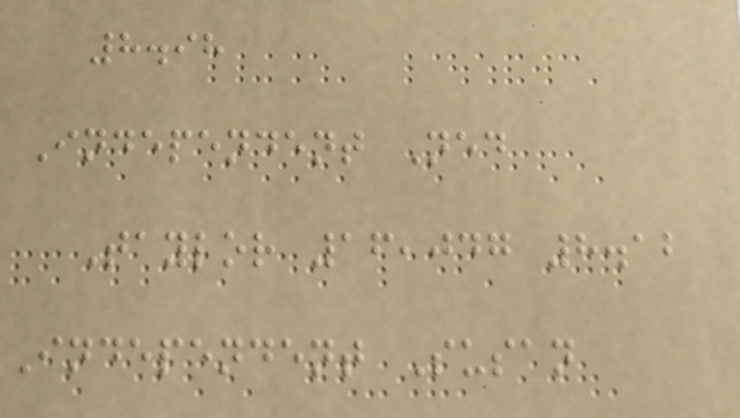8.98
Independent Ned
Taylor 16,047 8.12
Independent Susan
